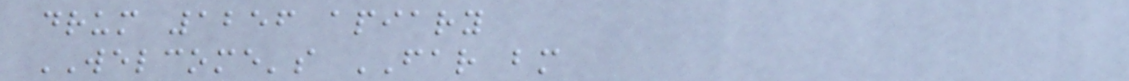drum 1256 apiary
WELCOME's FAR bm
